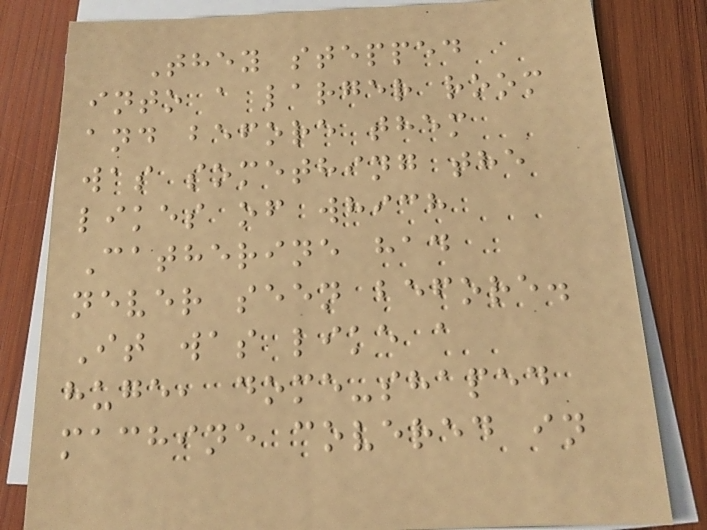They stepped
into a larger room
and before them
was something the
likes of which
Catherine had
never seen before.
It was like a
huge, dome-shaped
machine covered in
